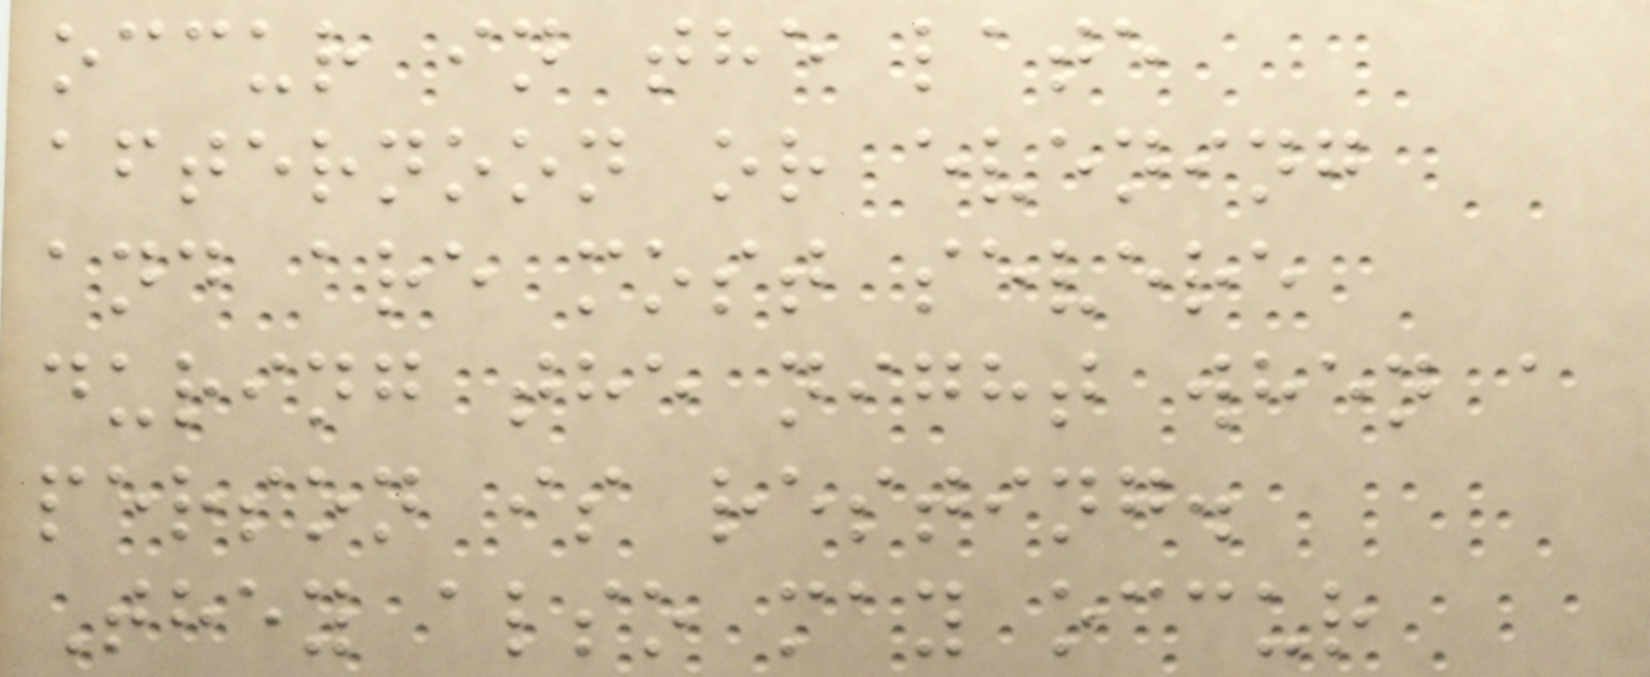occur in the late
afternoon or evening
and are most severe
during the night when a
person is resting.
They also may occur
